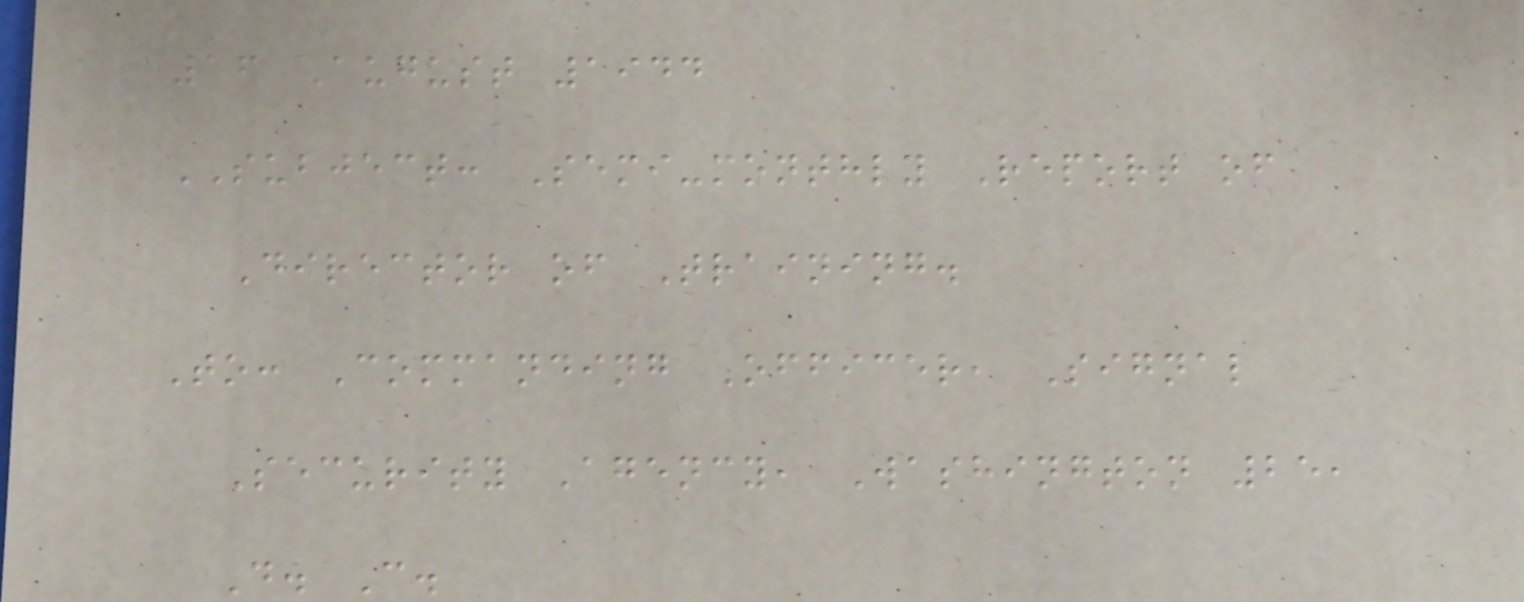16 August 1944
SUBJECT: Semi-monthly Report of
Director of Training.
To: Commanding Officer, Signal
Security Agency, Washington 25,
D. C.
